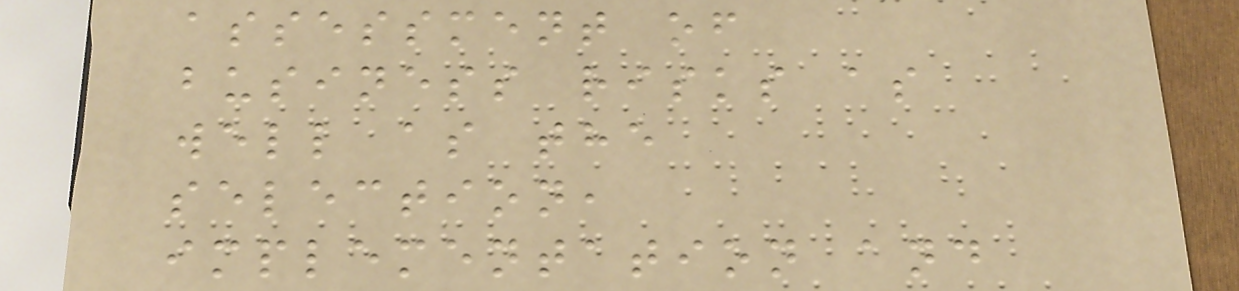assessment of
business risks as
well as the
selection,
implementation and
